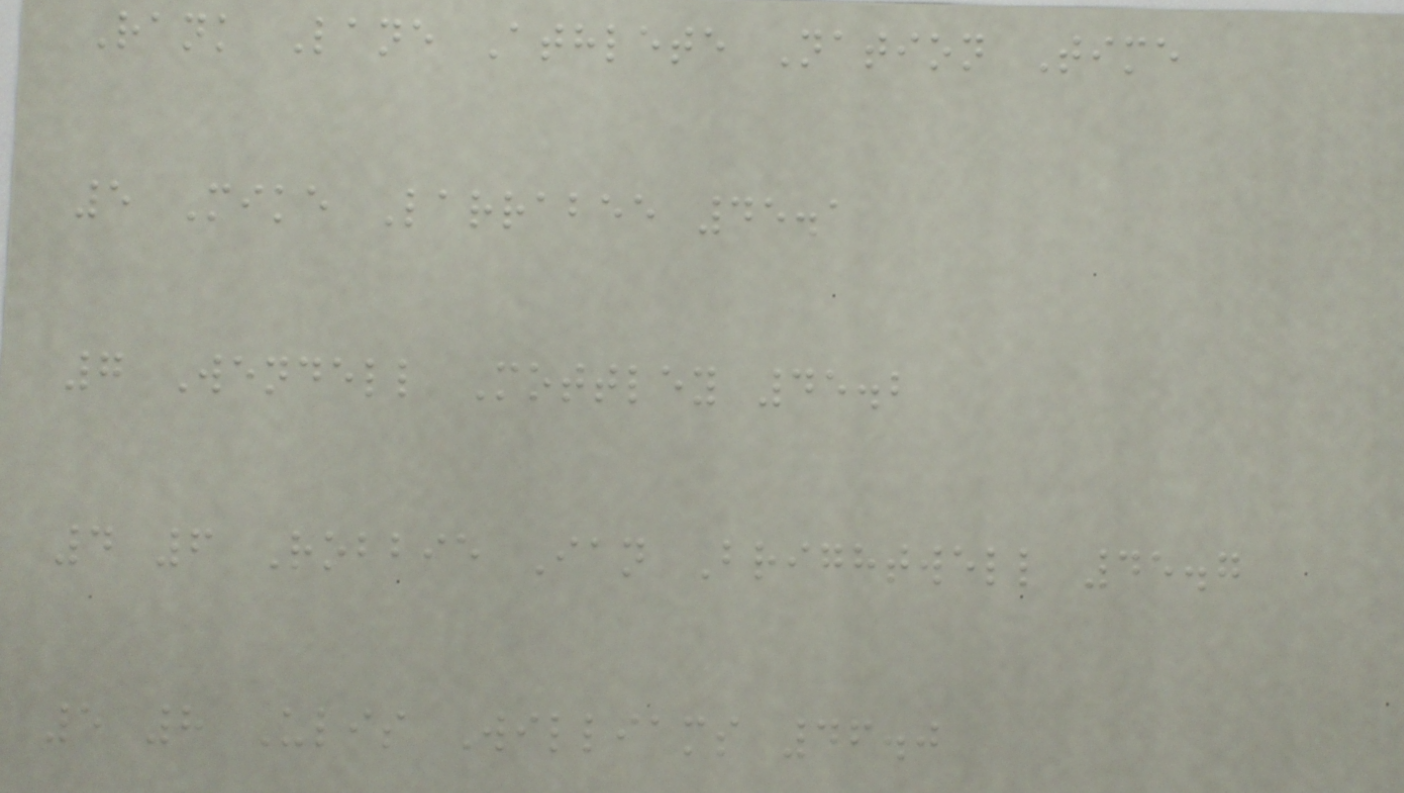Rank Lane Athlete Nation Time
5 Mike Larrabee 45.1
7 Wendell Mottley 45.2
4 6 Robbie Ian Brightwell 45.7
5 8 Ulis Williams 46.0
